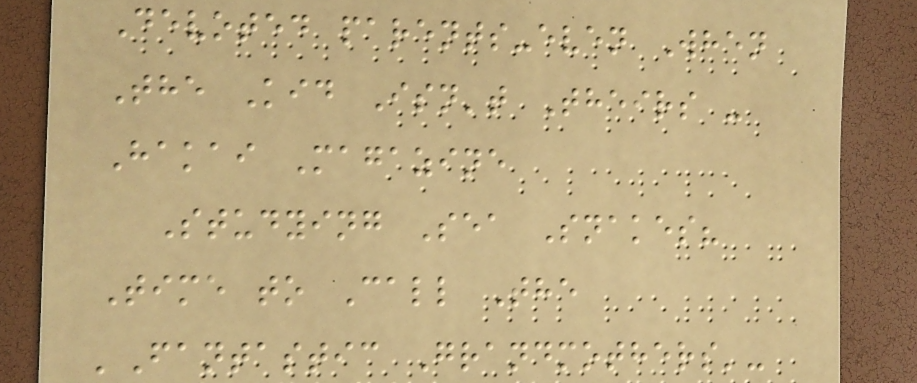Devoted parents-even When
The Kid Isn't Theirs -
Hakai Magazine
Studying Sea Snakes?
Time to Call The
'Fantastic Grandmothers'-
